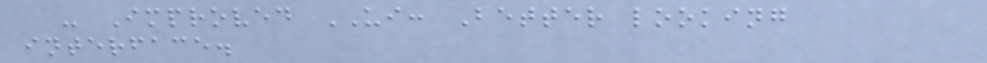- Improved UI: Better looking
interface.
